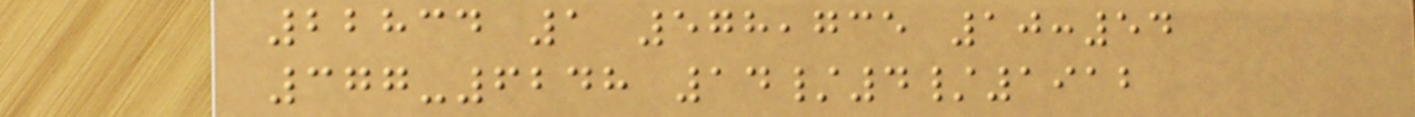22834 1 578,735 10:54
377-6248 14/4/1912
